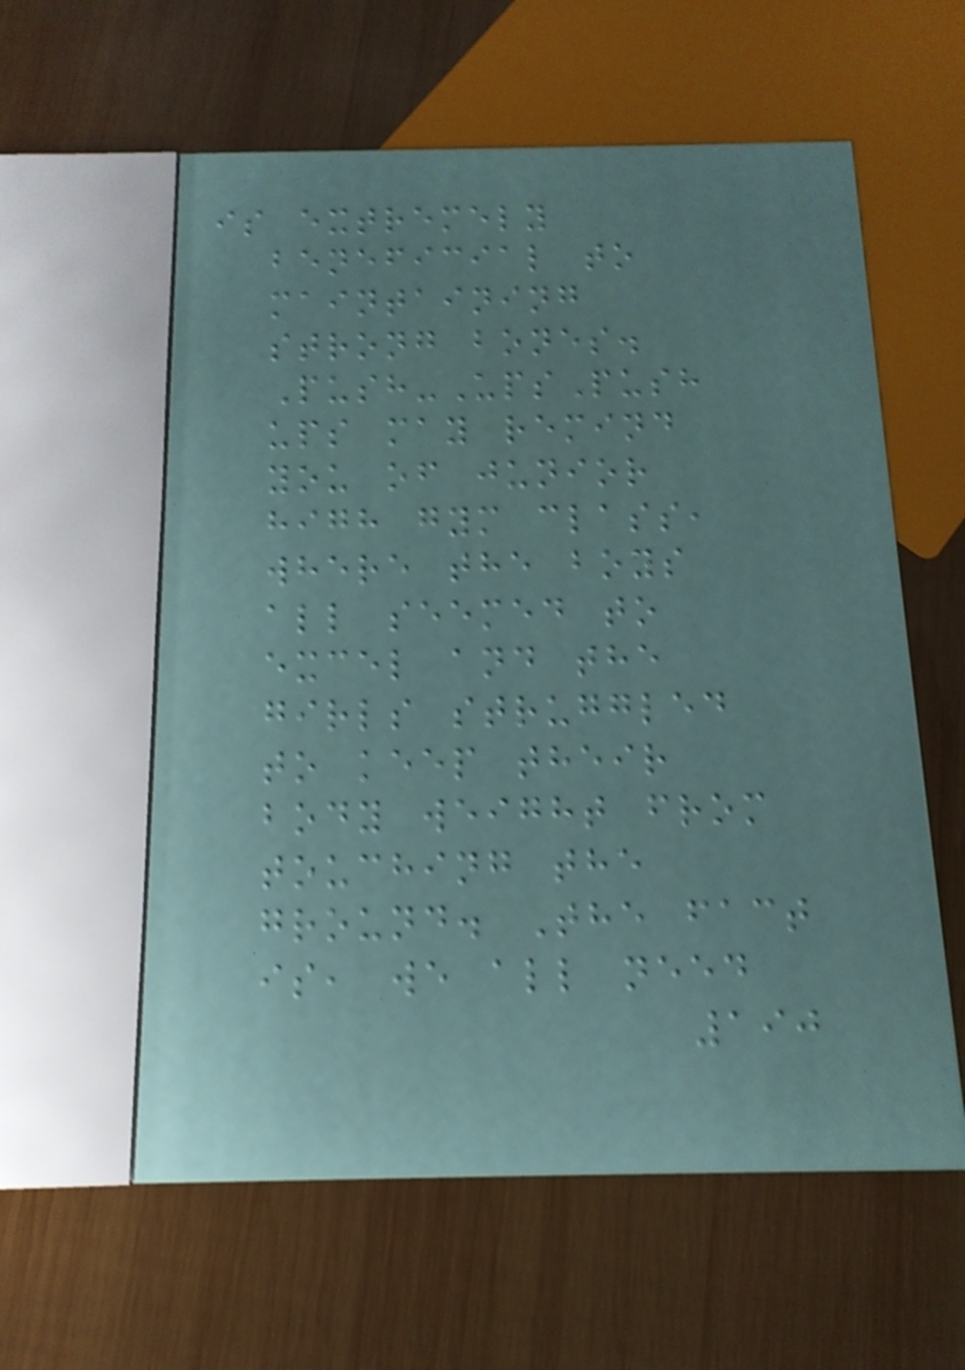is extremely
beneficial to
maintaining
strong bones.
Push-UpsPush
ups may remind
you of junior
high gym class,
where the boys
all seemed to
excel and the
girls struggled
to keep their
body weight from
touching the
ground. The fact
is, we all need
190
